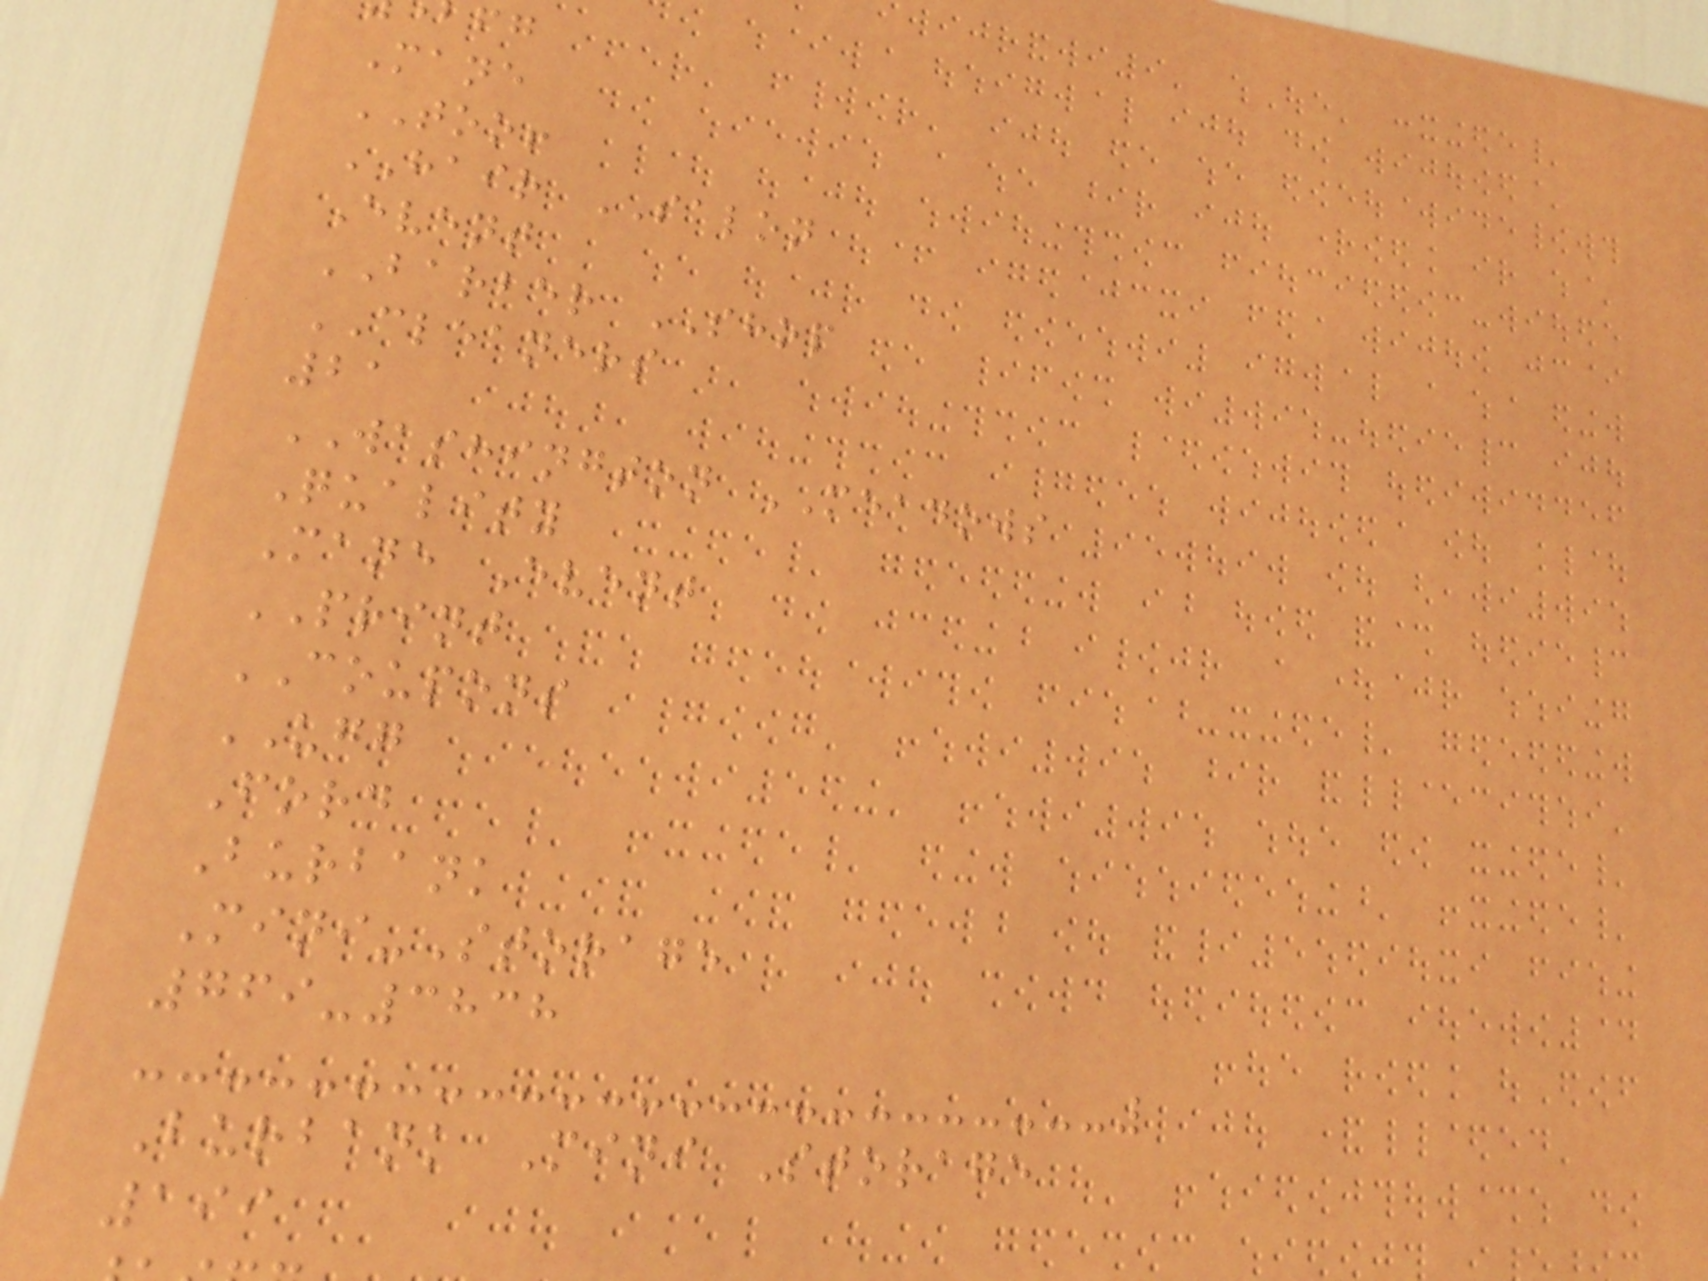Mane
TOO!
HAIR SALON
Event
BARBER SHOP
CLEANERS
21
WASHINGTON MEADOWS
Quality
Mane Event
PRINT
COUPONS
UGG
Ford
Burbank
Mini-Storage
769-3838
Burbank Mini Storage
199
